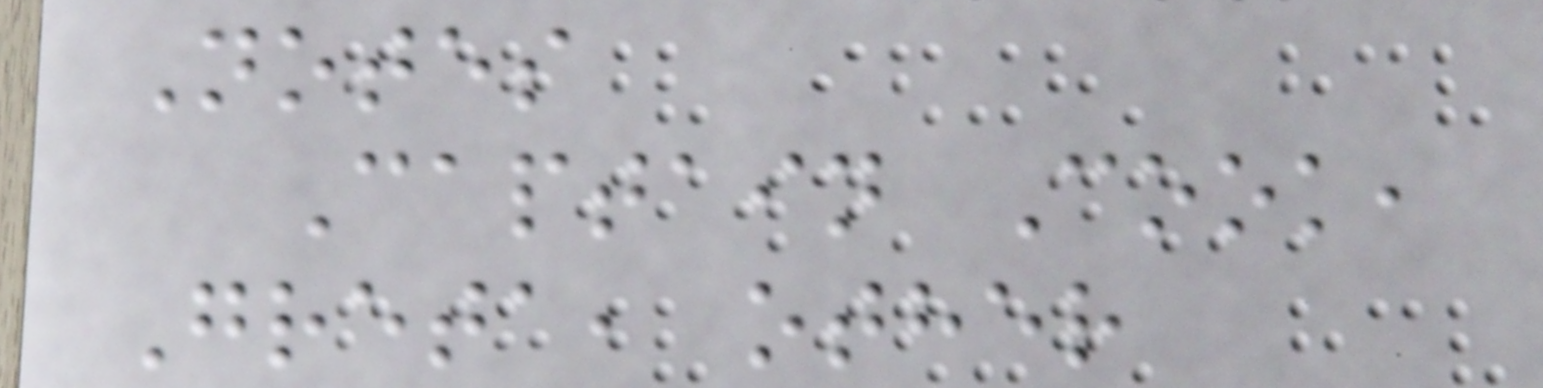Notes
Captain Cook,
Greta, other
